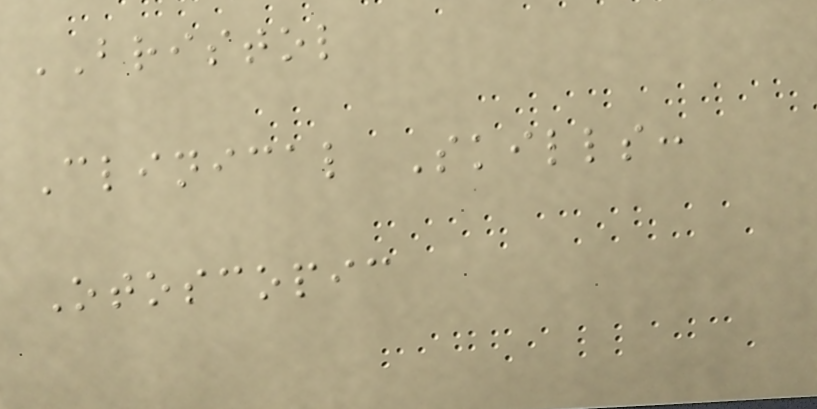BRISTOL
Clinical Skills:
Otoscopic
